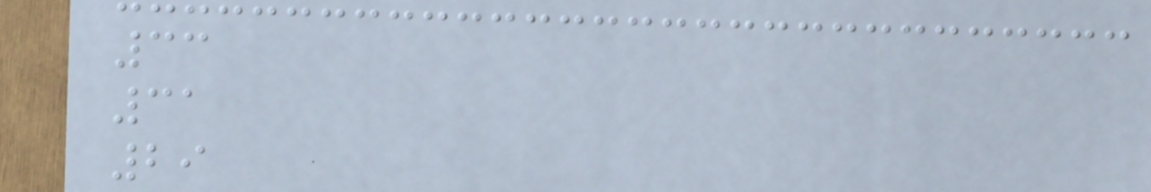33
31
29
